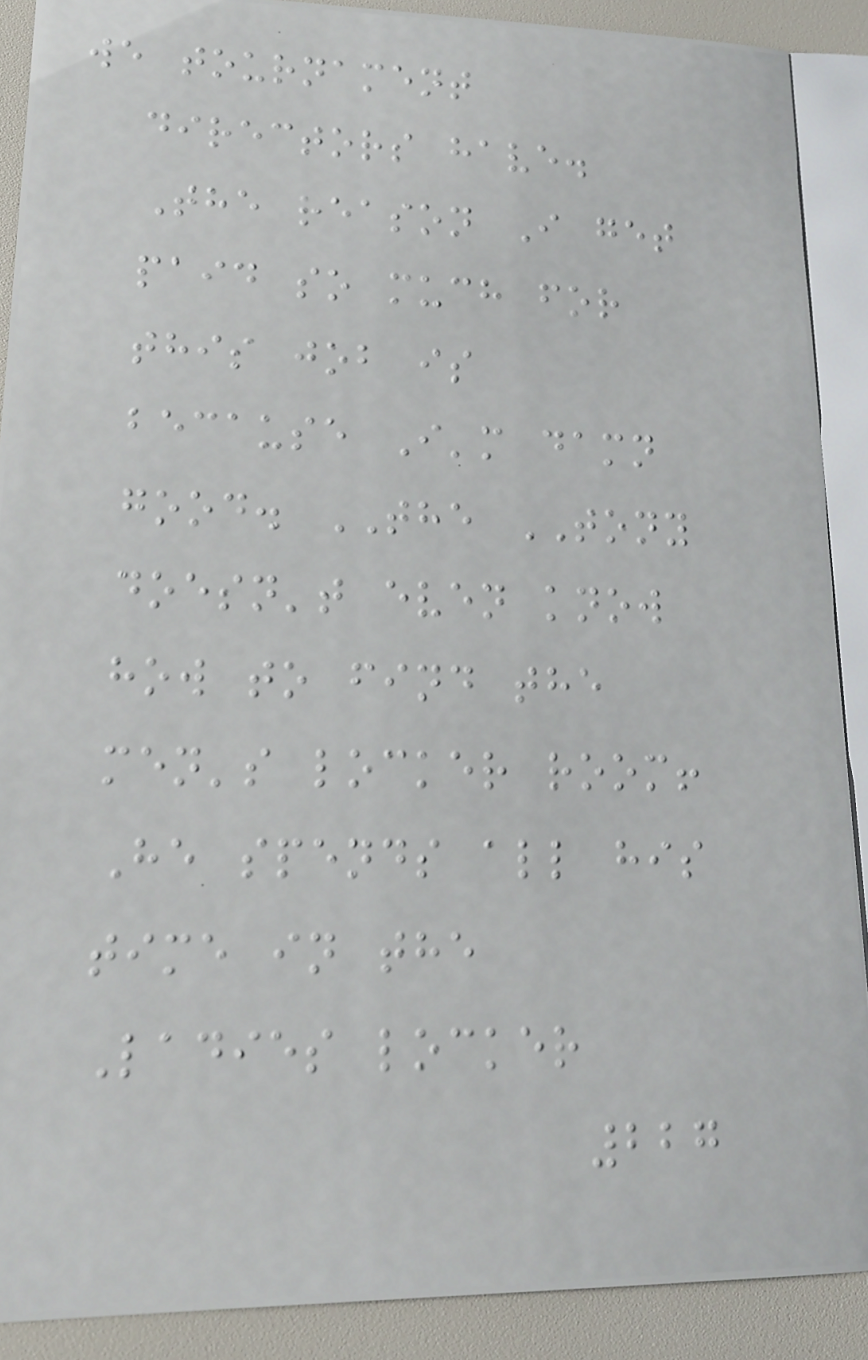we tournament
directors have.
The reason I get
paid so much for
this job is
because I'm damn
good. THE TONY
doesn't even know
how to find the
men's locker room!
He spends all his
time in the
Ladies locker
227
